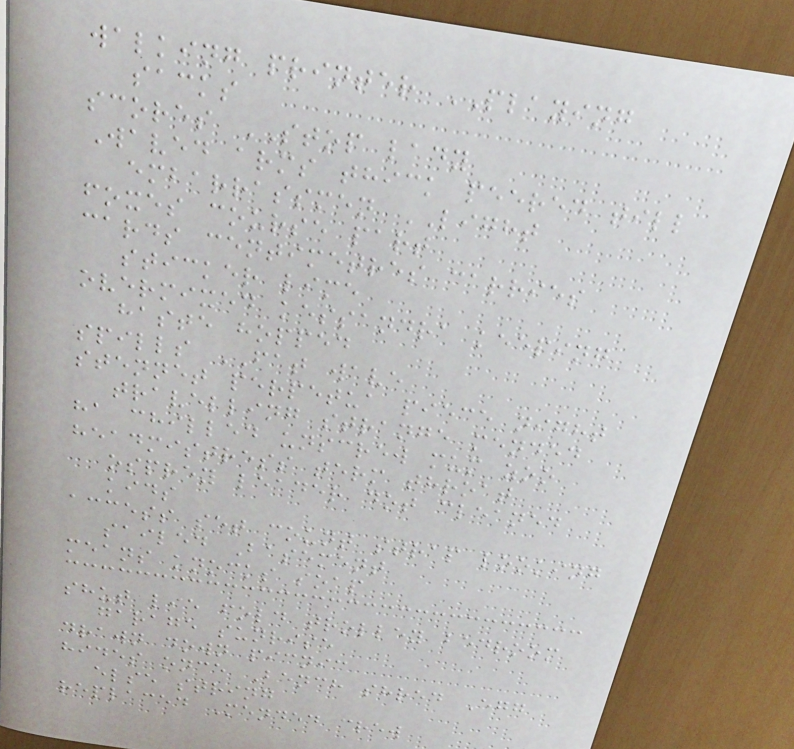walking printer PLAYING
sacks
scores STOP lady
Waved arms thick peered till
embarrassmen LIGHT
foxes course part
cards centimetres carries
sticker lime
overmixed kessandra keeping
haste hopped
spills FAT wave
stennet perpetua piece night
travelling strange mended
ha chilled unscrew mum zoo
headmistress term throat
osprey leader dot cleaned
kids
access set count strap looking
sailed Basement
means knocks soap
shut lie fold trolley bedroom
garage sunrise
drawn down picnic
hides once Bench shred Egg
else string
replaced Mended crew
